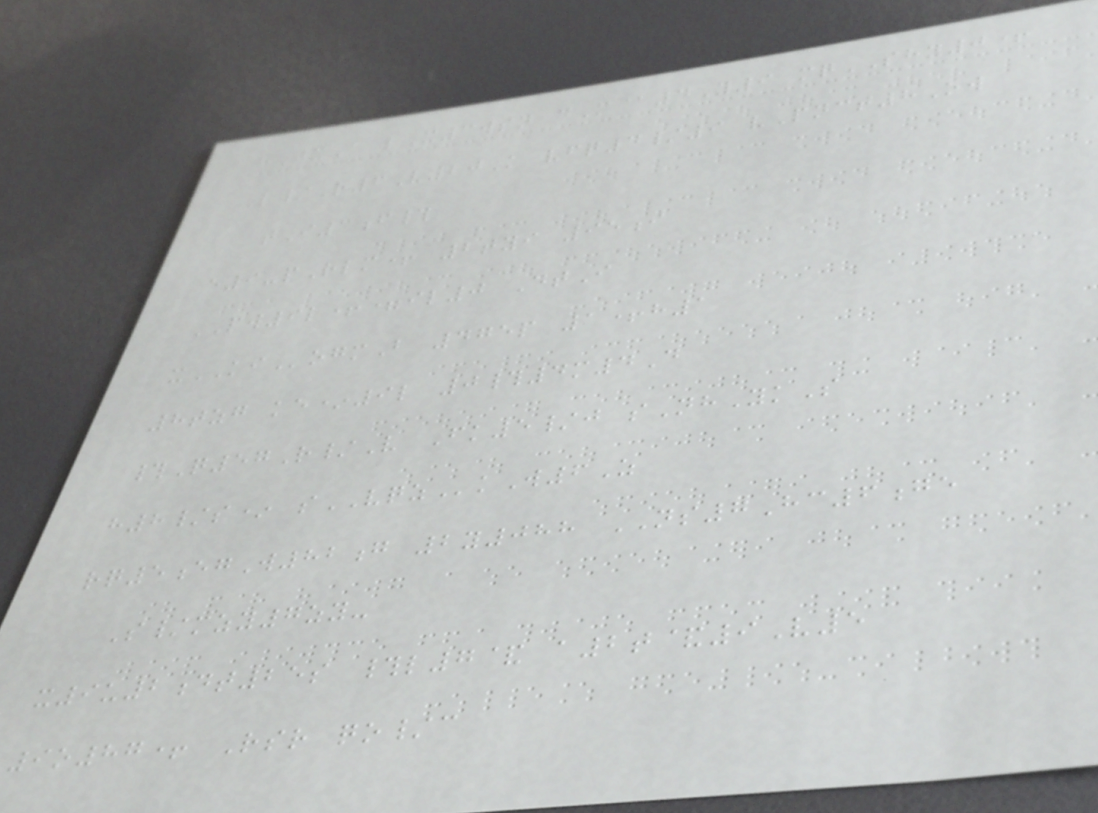hJxA lX3wsn dM@4Y9 mqSHY0+
L/R6V20K vfq4/9 vPnct8Ow
tI3f#
e9-pRlm+ 2tyi 95i
PW9l+=il0 DtI
xKIogmB 475p 1+h1
8tzg ke*9l 0#4m4D
#Q57R/V Fk5/j sNhYkS
h8/s* sVQZkW6Z
rq5egW82g 2y088 NS7Hc6ge
S/mzy7zy-
x9u2dt25s #l7& a2t&9V5
9o87+ Rsr qo/c
